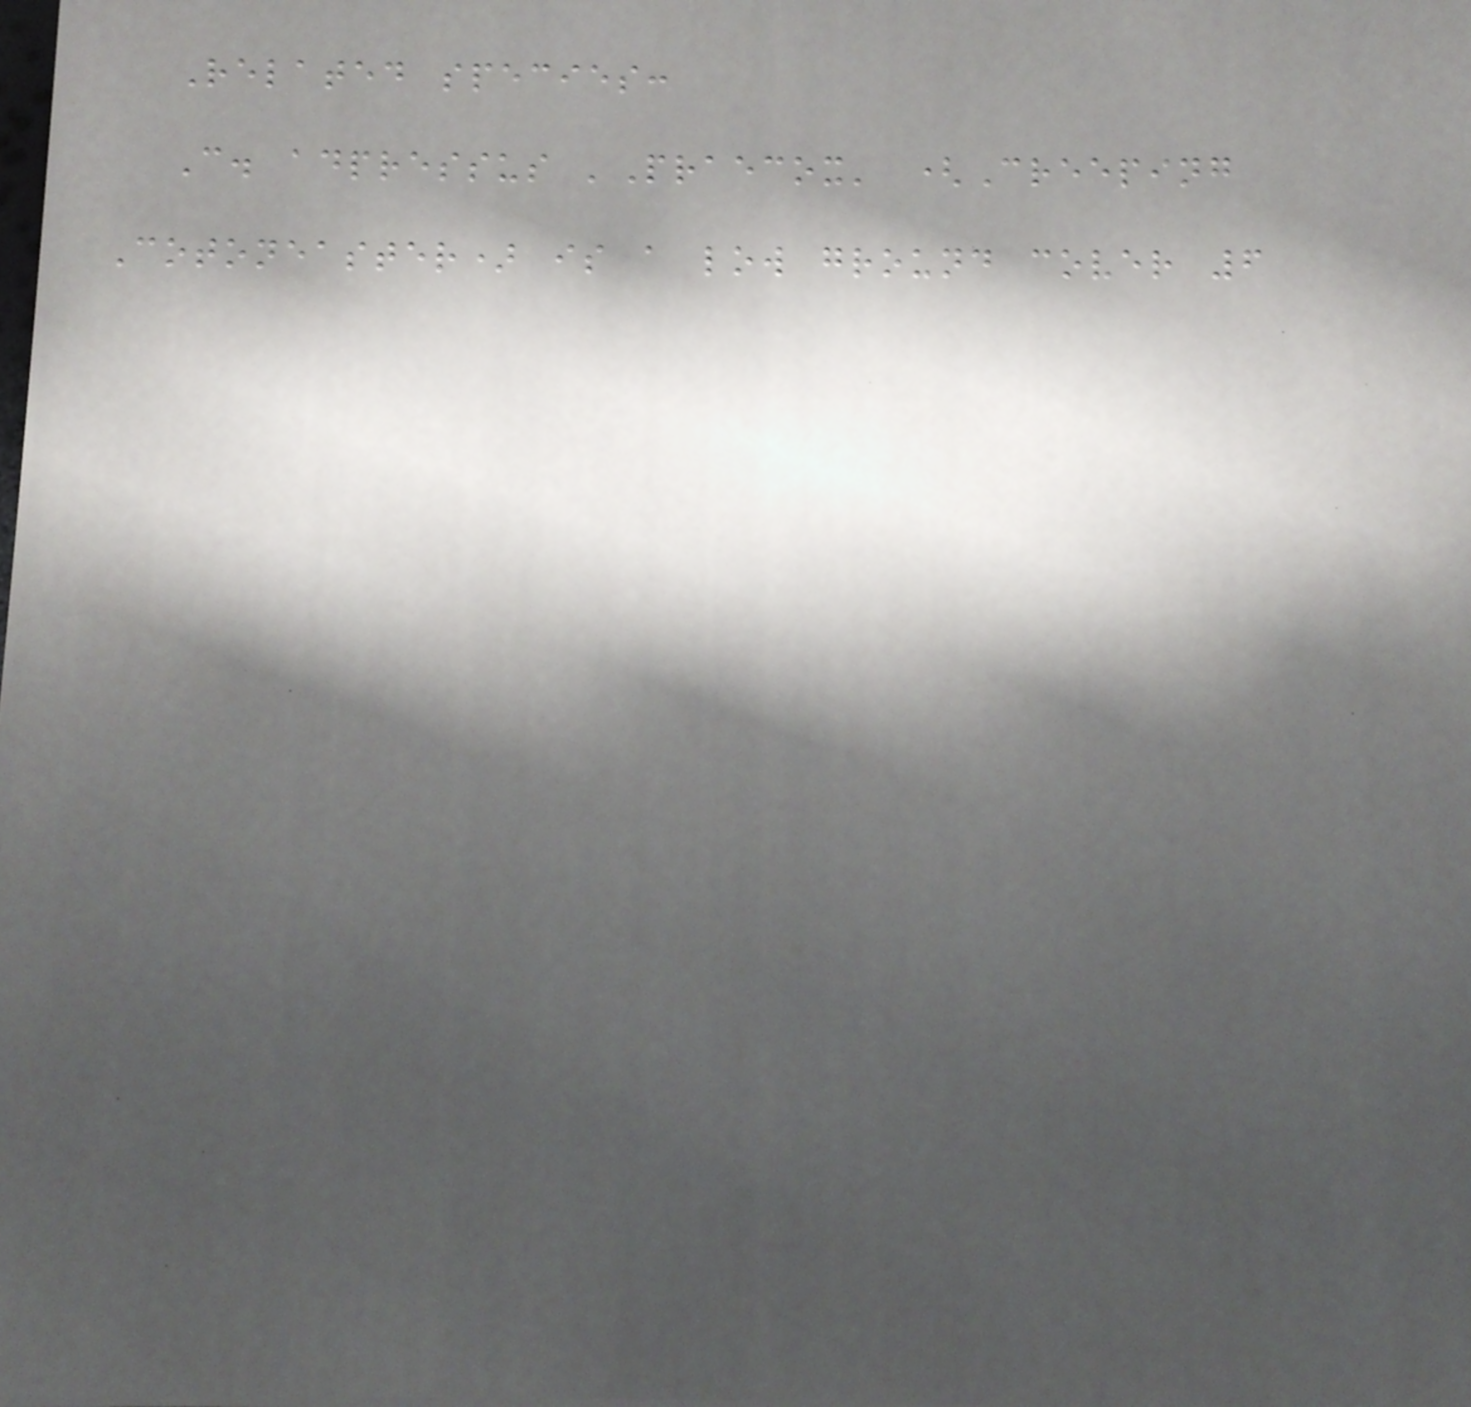Related species:
C. adpressus 'Praecox' (Creeping
Cotoneaster) is a low ground cover 6
